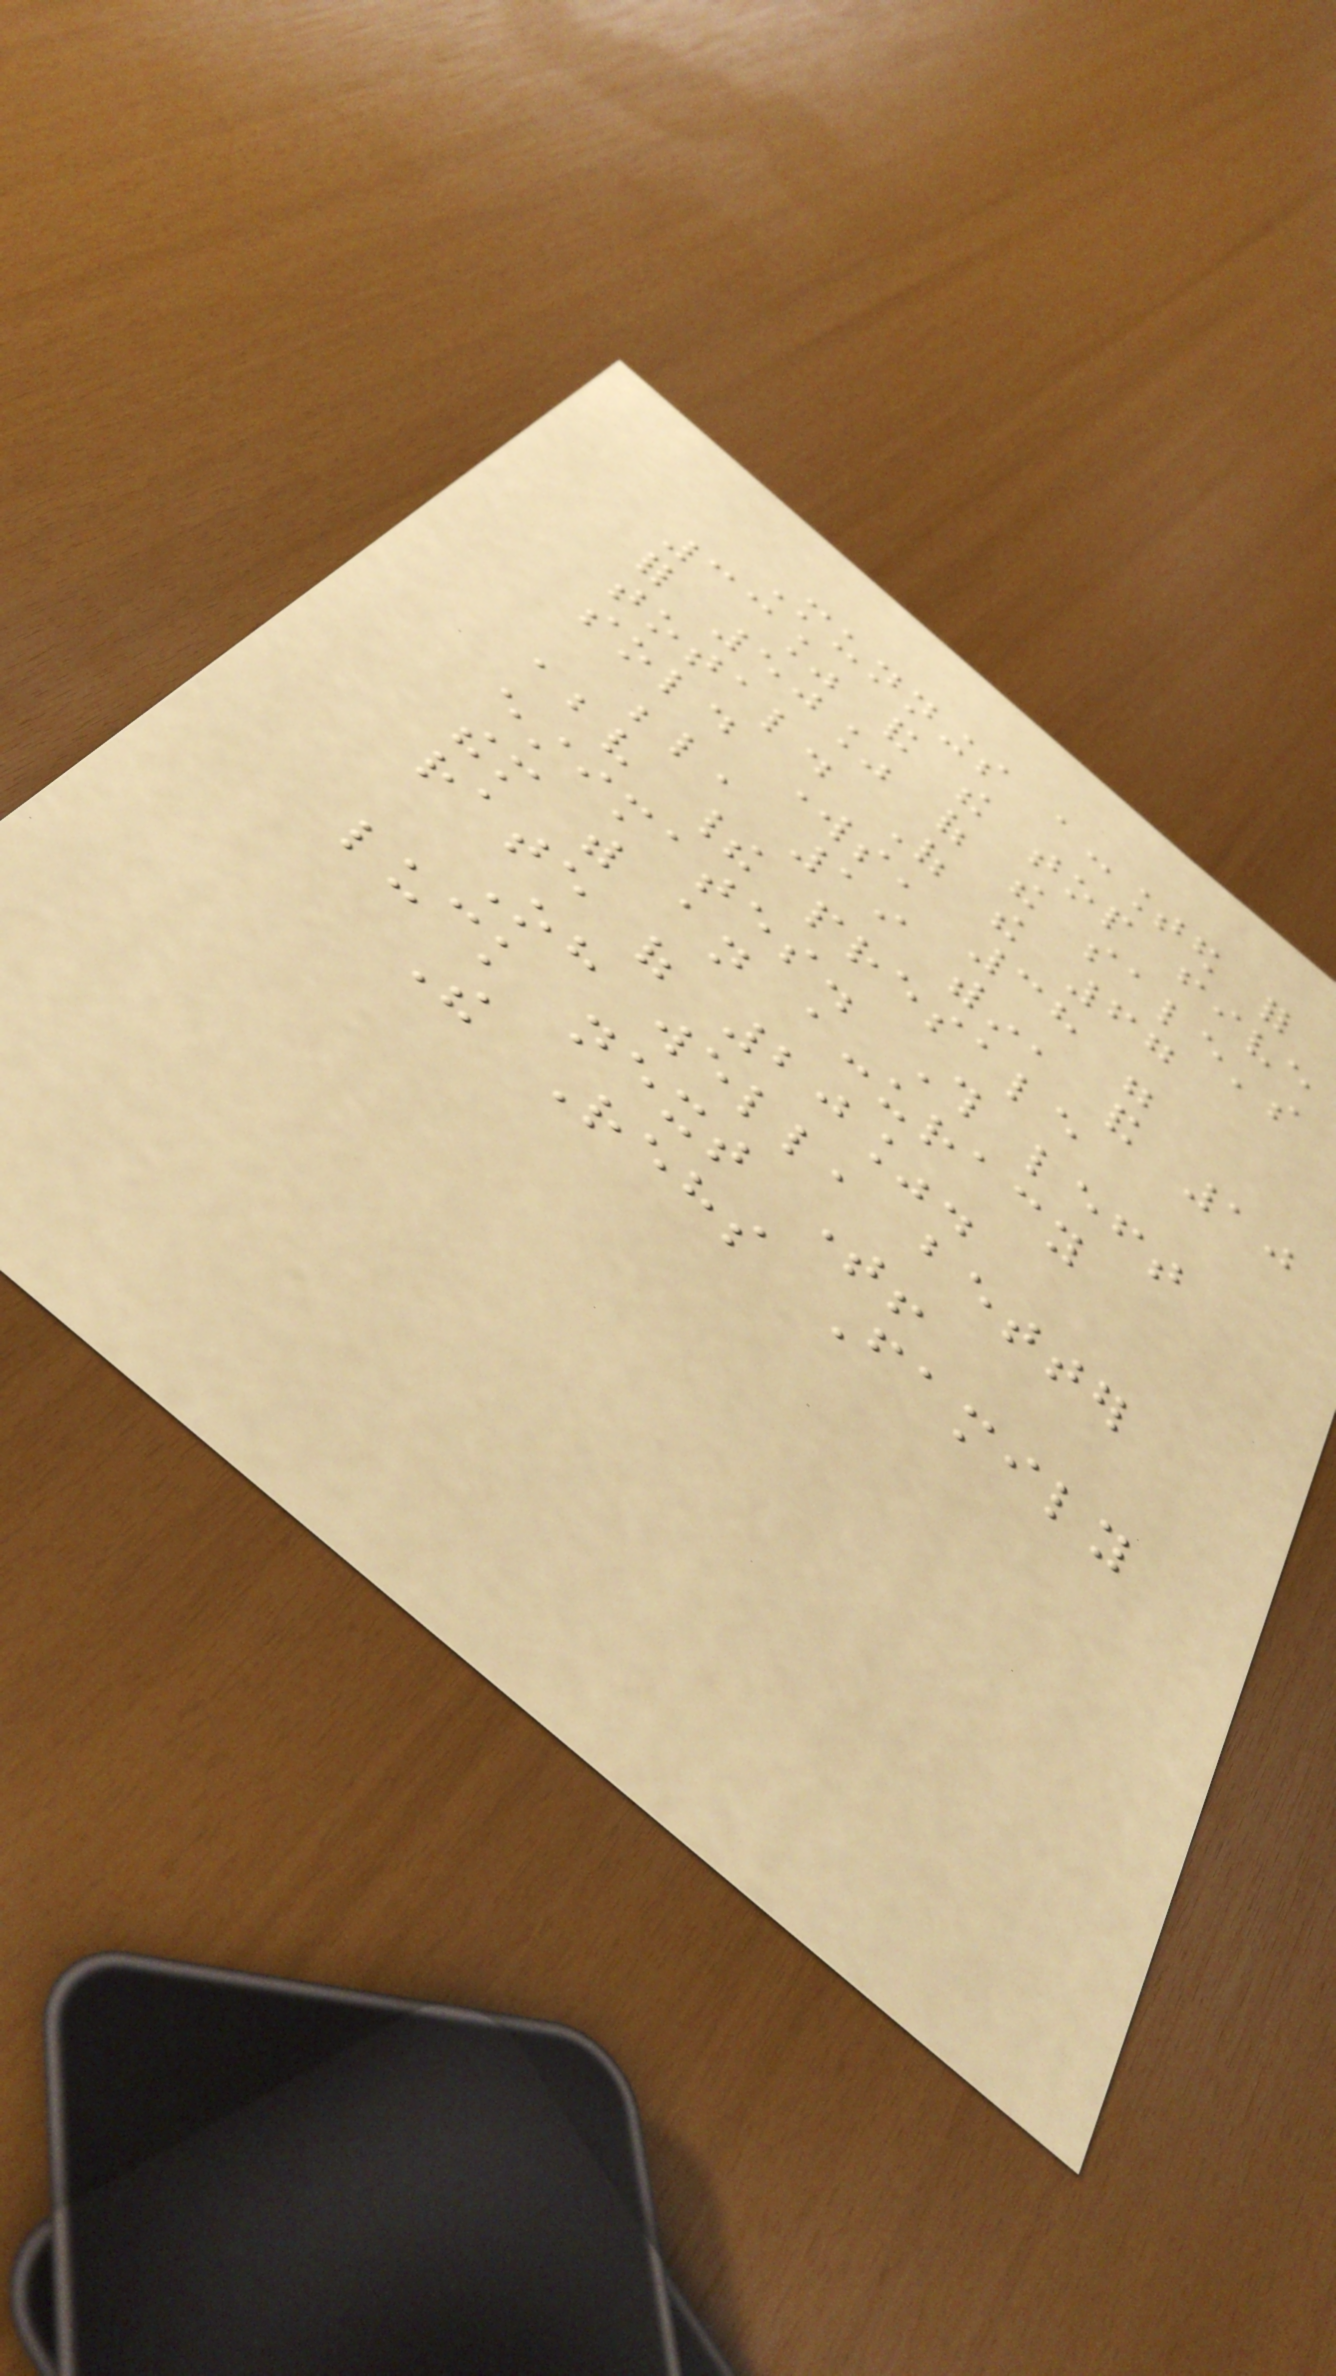Munnings accounted for
33% and the top five
for 50% of the sale's
total. Of the 67
sold works, 38 were
below, 19 within, and 10
above their presale
estimates. This left
them with an accuracy
rate of 20%.
Oh well, better
luck next time!
The Rehs Family
